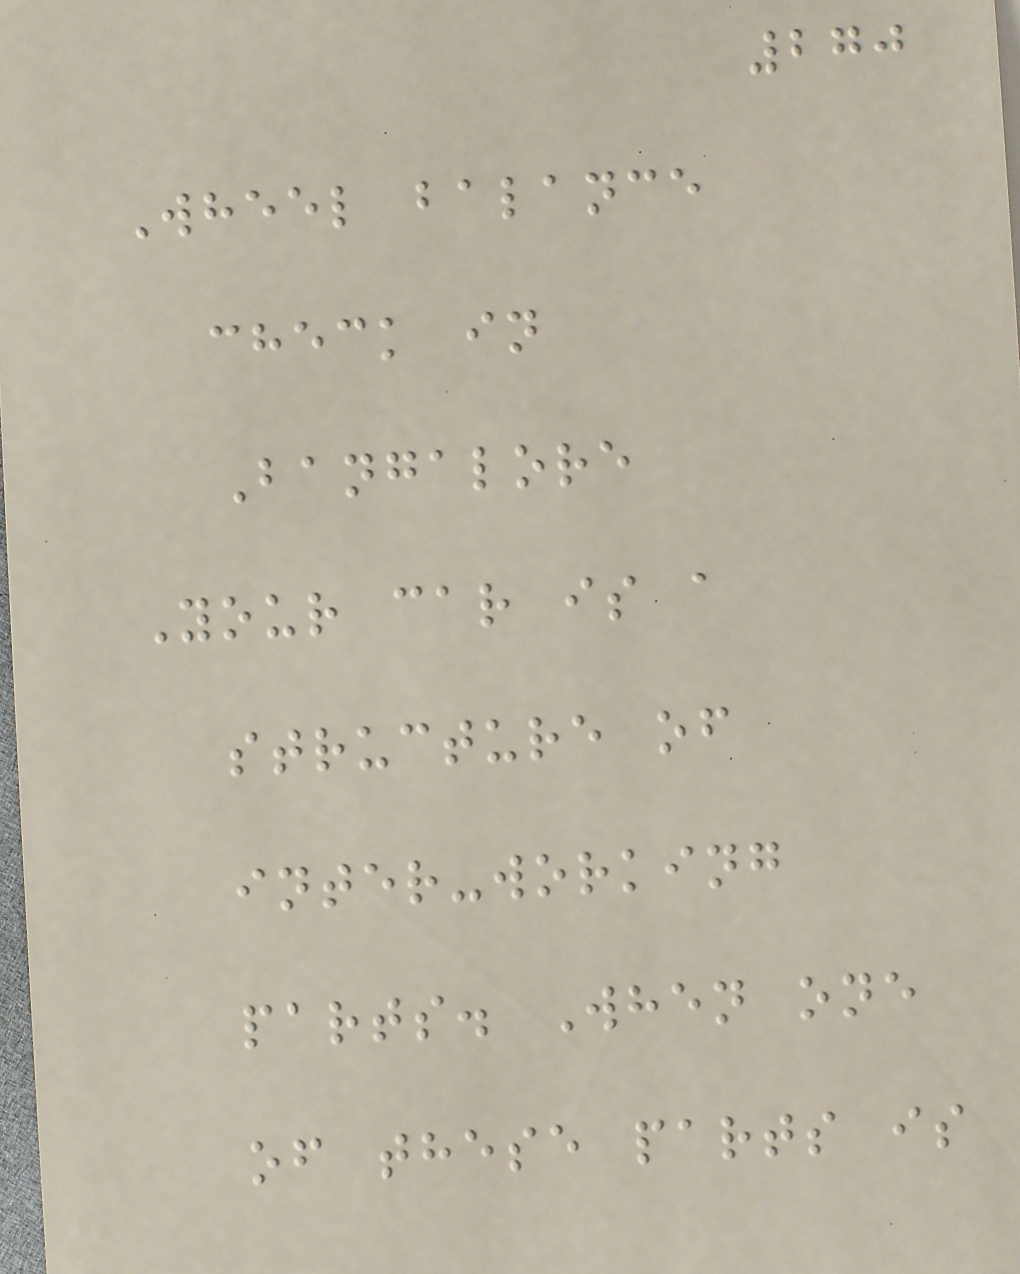270
Wheel balance
check in
Bangalore
Your car is a
structure of
inter-working
parts. When one
of these parts is
